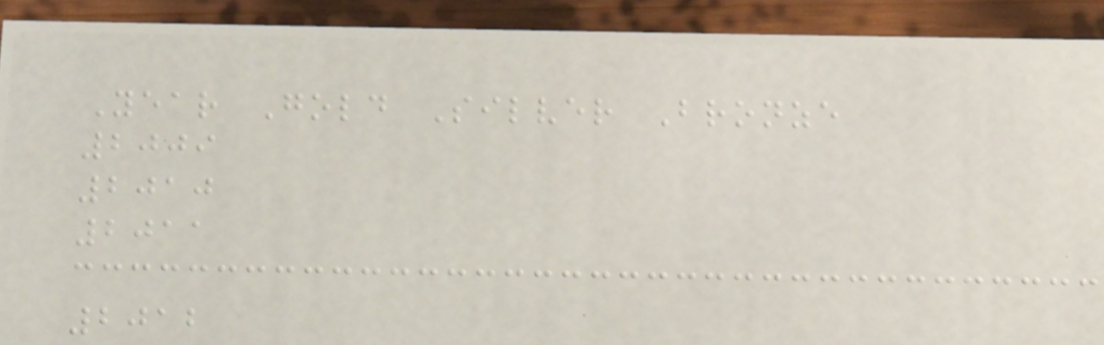Year Gold Silver Bronze
2009
2010
2011
2012
